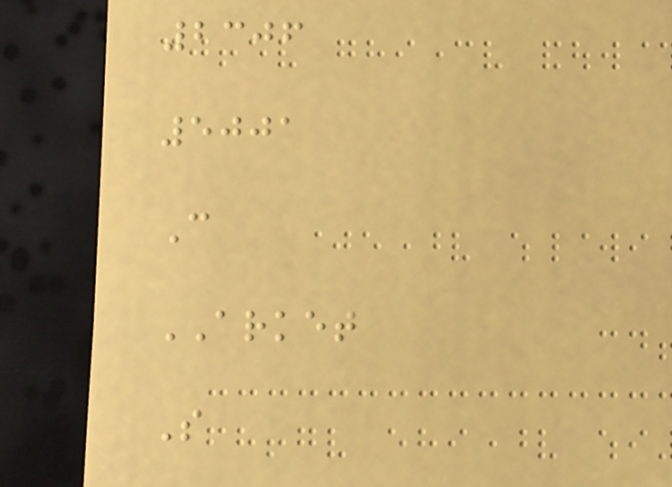2306
5001
C
ARKET
S
